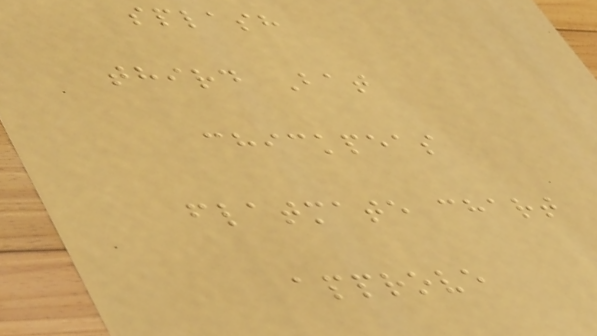splash
third Bat
chickpeas
flatmate chart
approve
